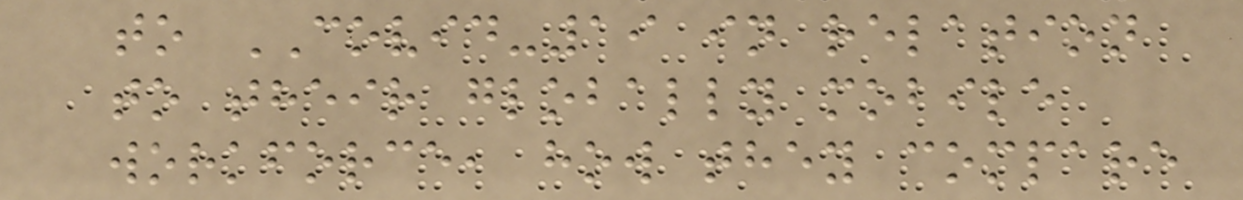to COVID-19 in relation
to their globally mobile
workforce, how they compare
